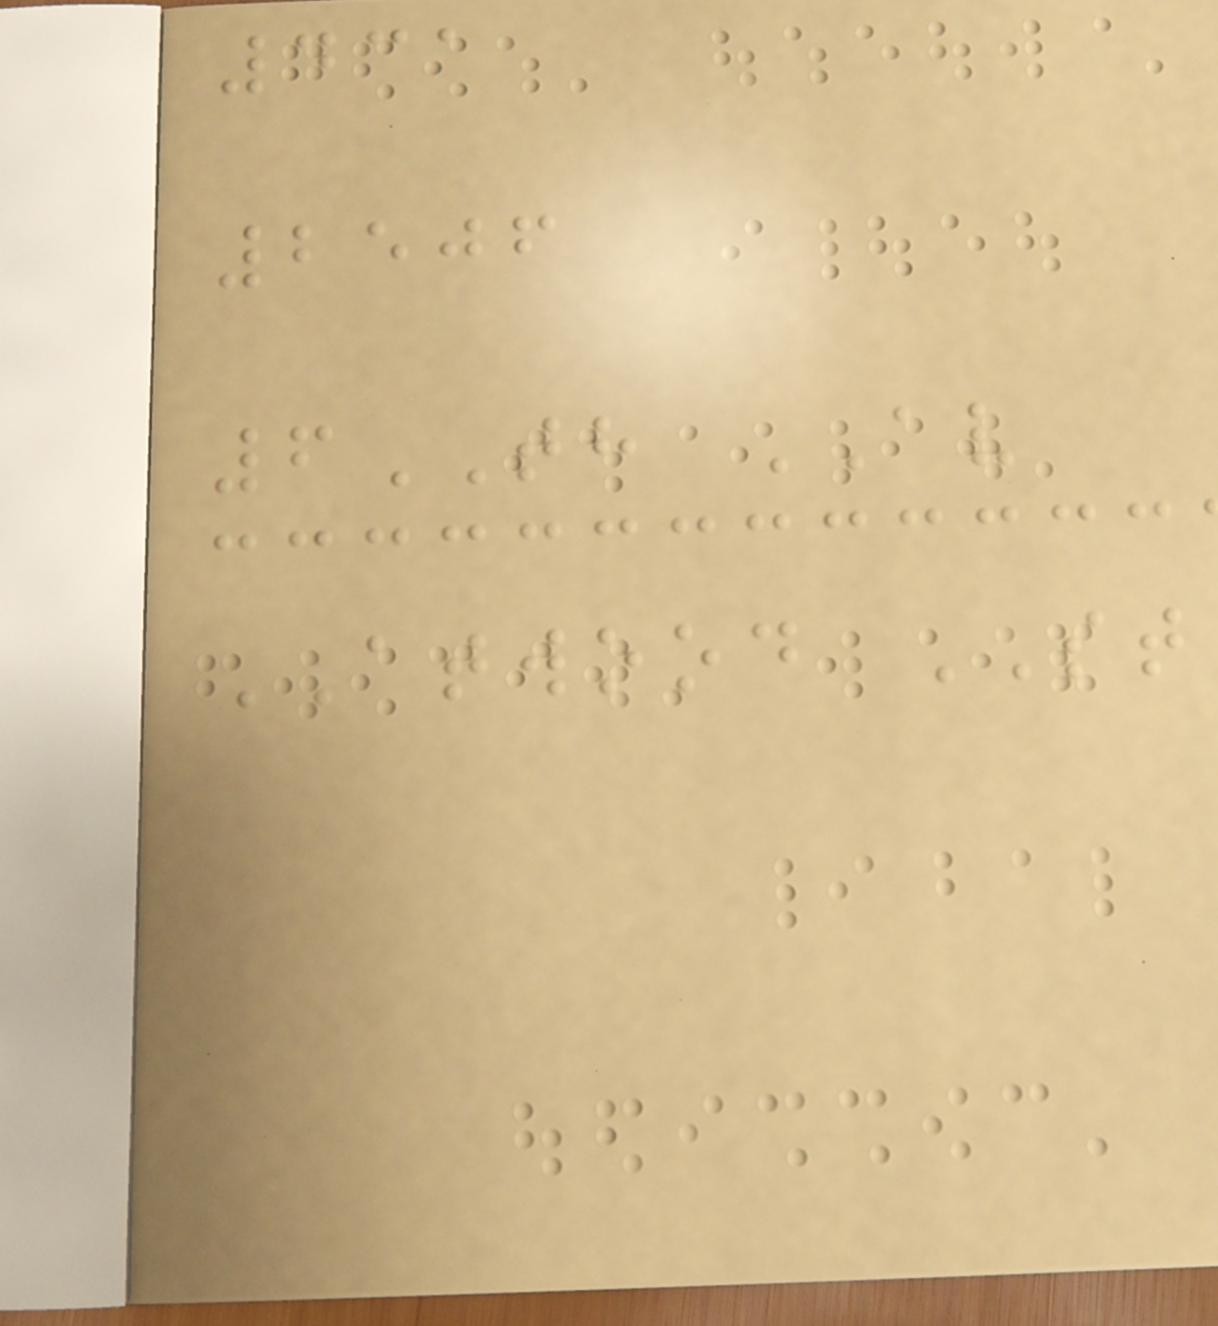431
2506
6TH AV
ATWOOD ST
